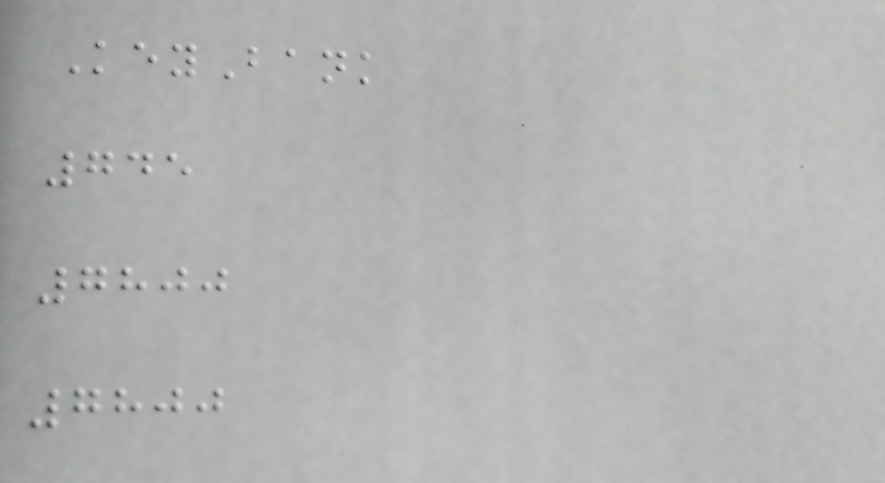KeyBank
745
7800
7800
